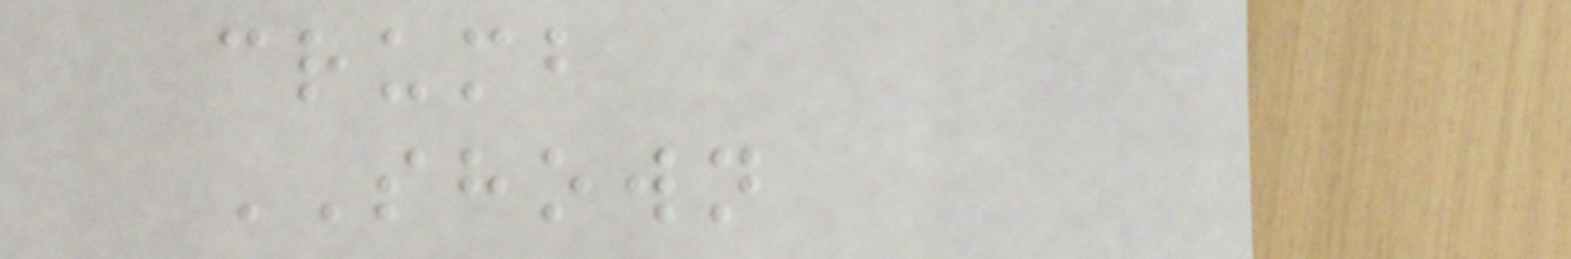crumb
SHOWN
